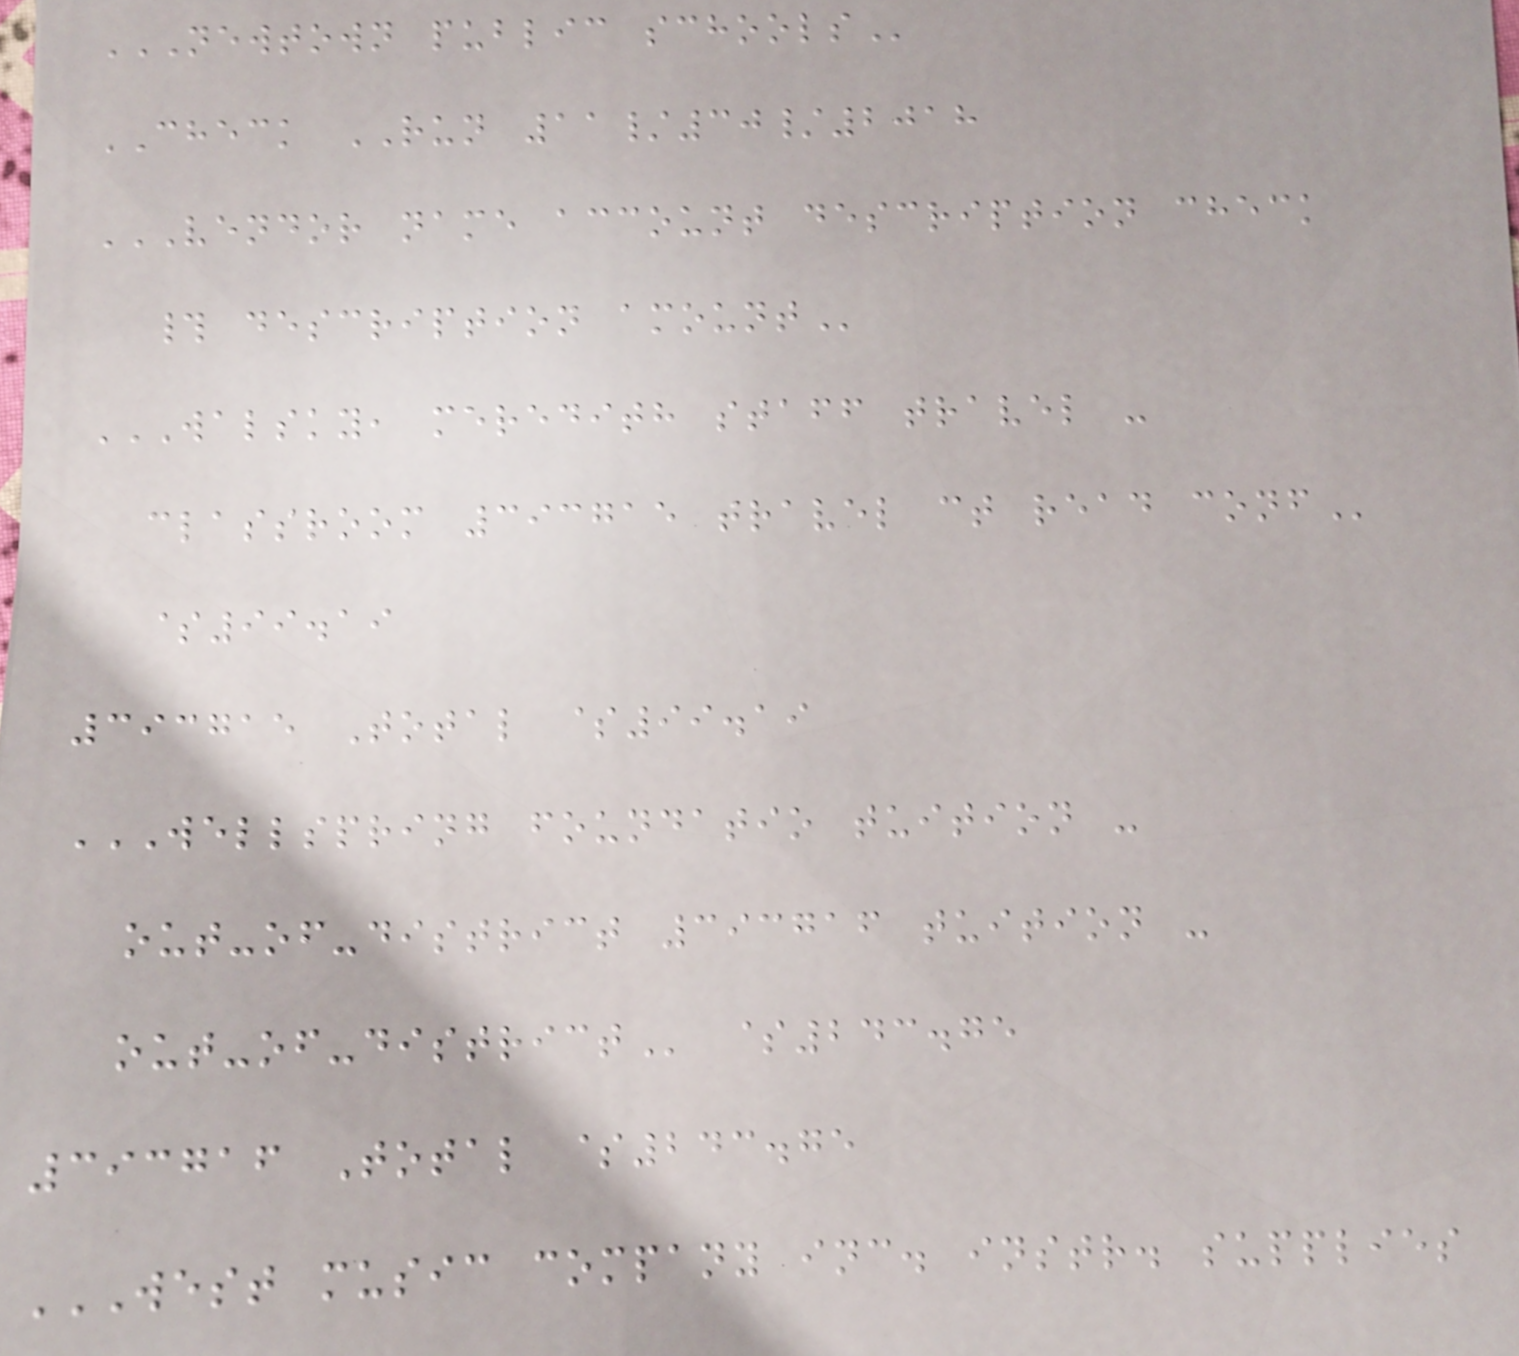NEWTOWN PUBLIC SCHOOLS
CHECK RUN 11/30/2018
VENDOR NAME ACCOUNT DESCRIPTION CHECK
# DESCRIPTION AMOUNT
WALSKY, MEREDITH STAFF TRAVEL -
CLASSROOM 393715 TRAVEL CT READ CONF
$99.19
393715 Total $99.19
WELLSPRING FOUNDATIO TUITION -
OUT-OF-DISTRICT 393716 TUITION -
OUT-OF-DISTRICT $243.75
393716 Total $243.75
WEST MUSIC COMPANY INC. INSTR. SUPPLIES
